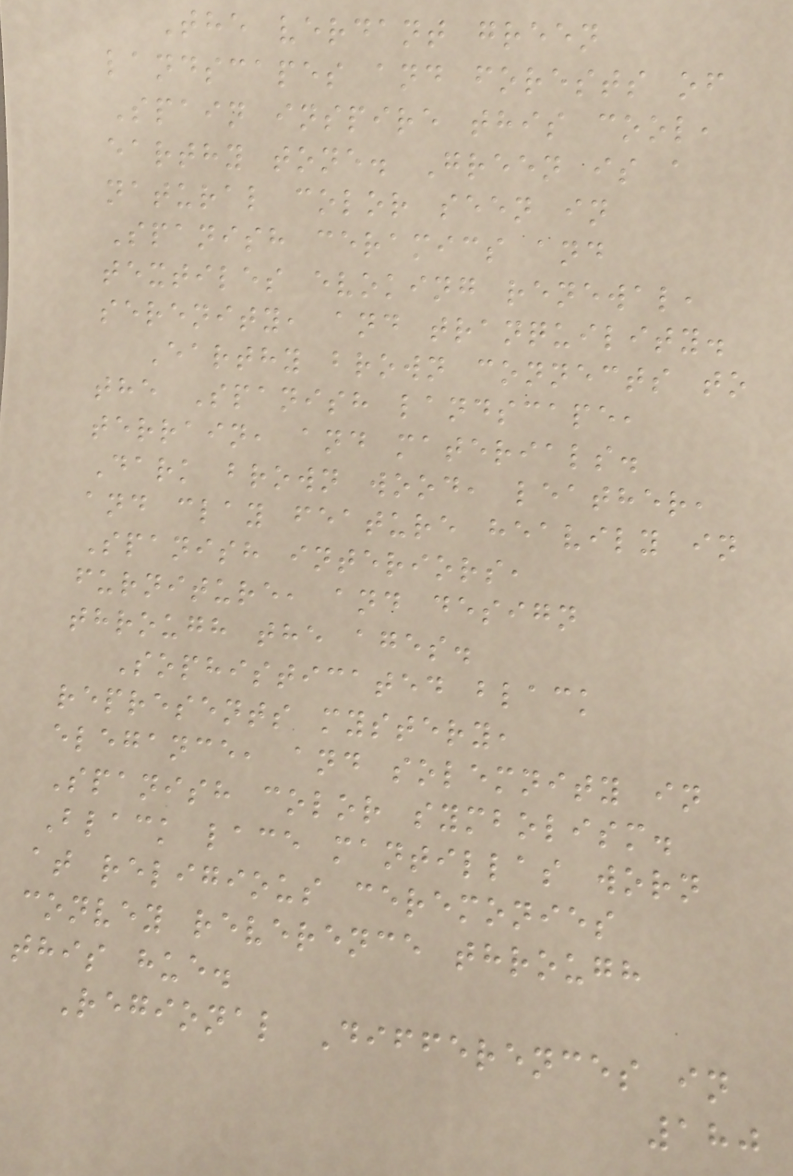The verdant green
landscapes and forests of
Spain inspire this cool,
earthy tone. Green is a
natural color seen in
Spanish ceramics and
textiles evoking renewal,
serenity, and tranquility.
Earthy brown connects to
the Spanish landscape,
terrain, and materials.
Dark brown wood, leather,
and clay feature heavily in
Spanish interiors,
furniture, and design
through the ages.
Sophisticated black
represents mystery,
elegance, and solemnity in
Spanish color symbolism.
Black lace mantillas worn
at religious ceremonies
convey reverence through
this hue.
Regional Differences in
180
